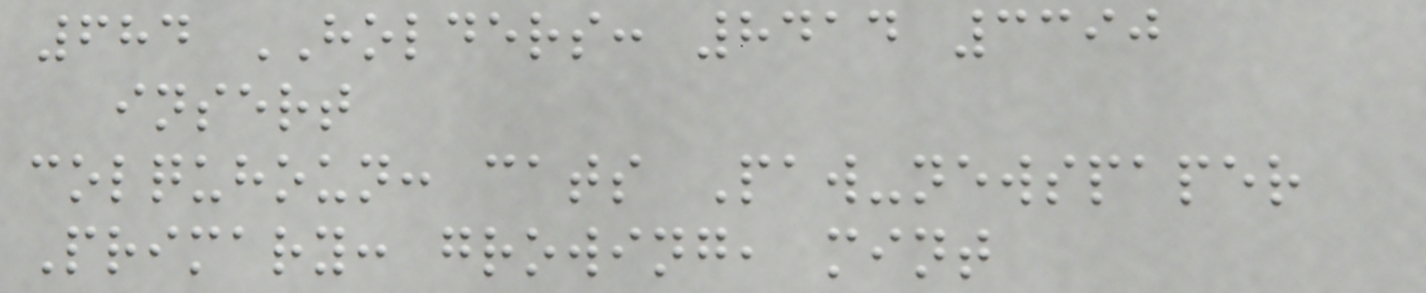684 HOLDERS: 8414 3390
insert
colquhoun: cats Paw-newspaper
Primary: growing, mint
